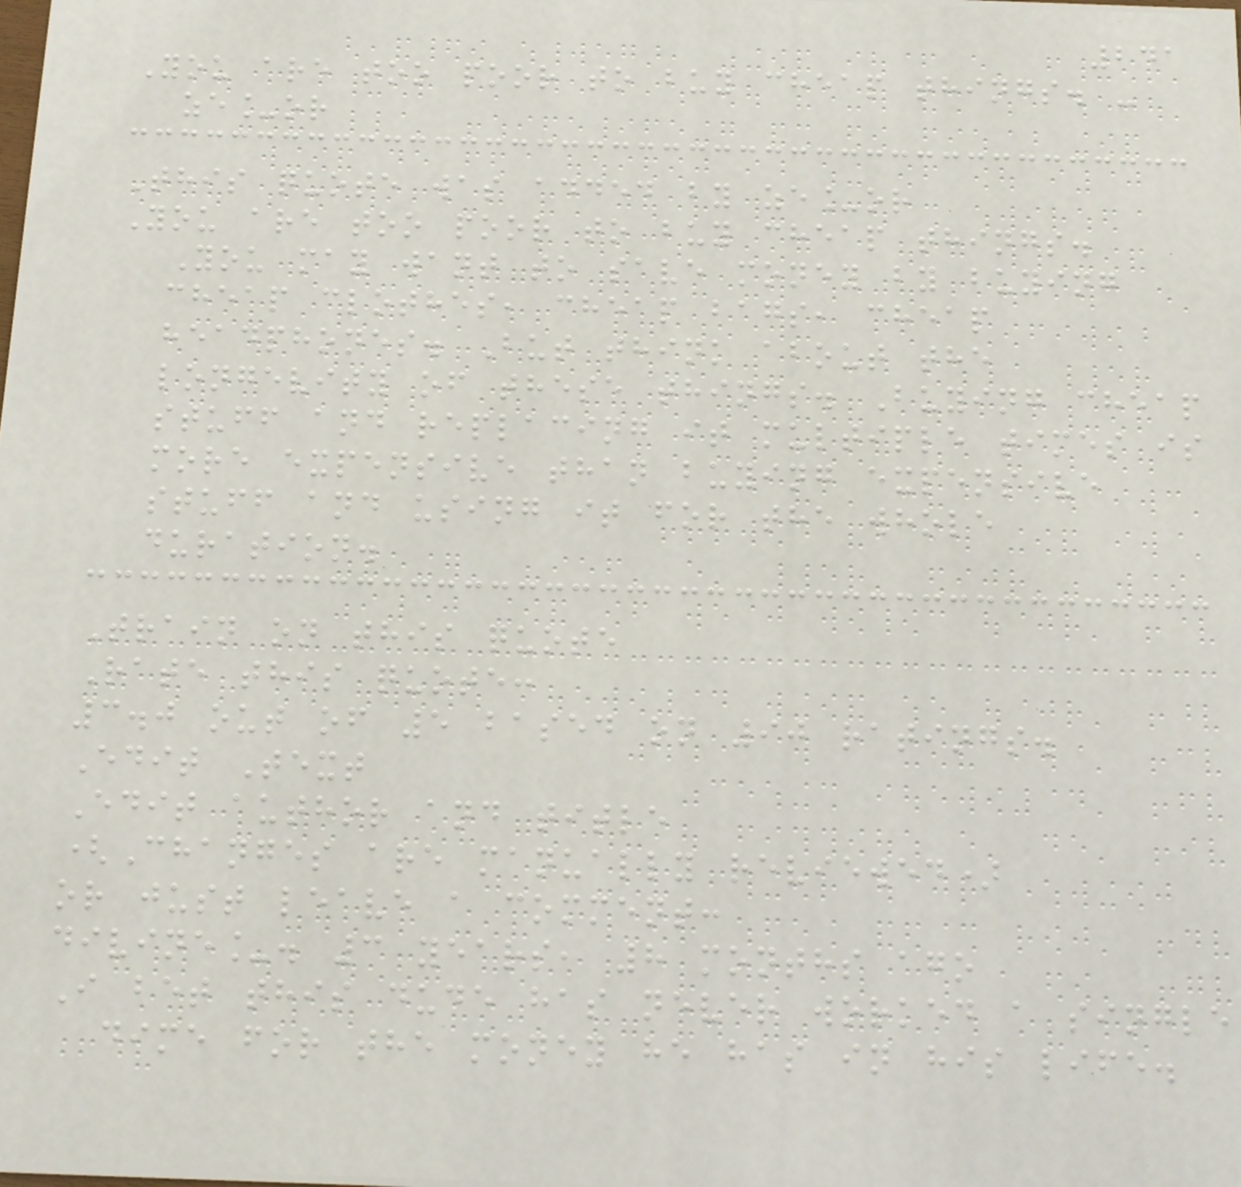241
You are too poor to buy cheap things. -
ze_or
This quote was added by ze_or
You are too poor to buy cheap things.
You may want to save money by buying
cheap clothes, cheap bags, cheap
headphones. But think about the
longevity of these things. Buying cheap
stuff and replacing it multiple times is
more expensive than buying expensive
stuff and using it for the whole
duration.
Train on this quote
Rate this quote:
3.0 out of 5 based on 90 ratings.
Edit Text
Edit author and title
(Changes are manually reviewed)
or just leave a comment:
divine_. 3 years, 8 months ago
I bet this dude has never worked a single
dime for the money he has in his life.
